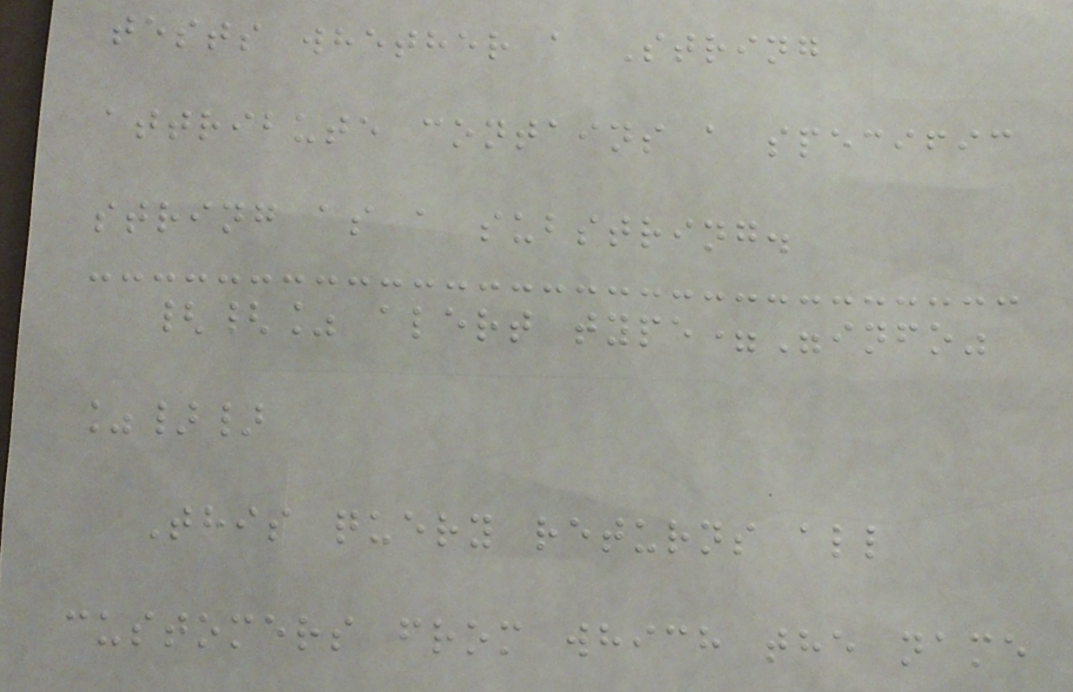tests whether a String
attribute contains a specific
string as a substring.
{{% alert type="info"
%}}
This query returns all
customers from which the name
